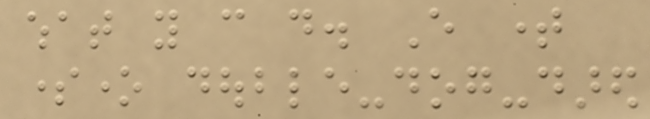what you can do. Every time
someone double-dog-dared
